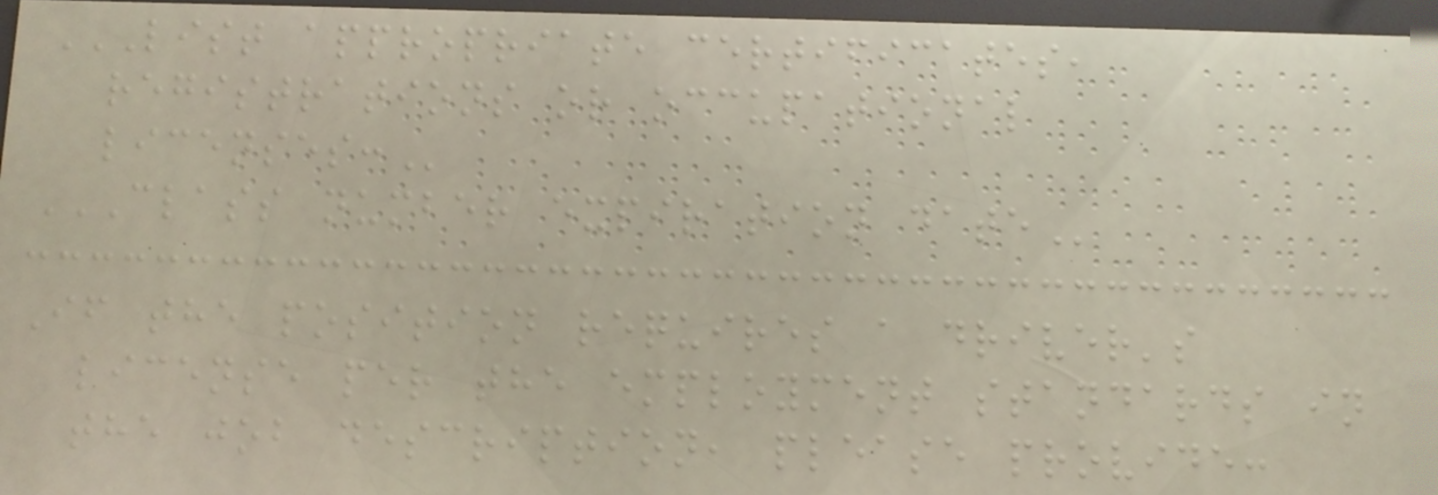LIST APPROPRIATE CERTIFICATES,
REGISTRATIONS OR OCCUPATIONAL
LICENSES:
CLASS NUMBER EXPIRATION DATE
If the position requires a driver's
license per the employment standards in
the job description, please provide:
